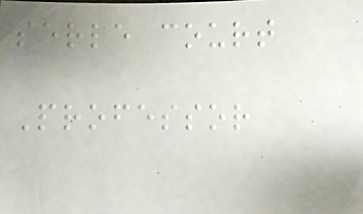serle court
Professor
